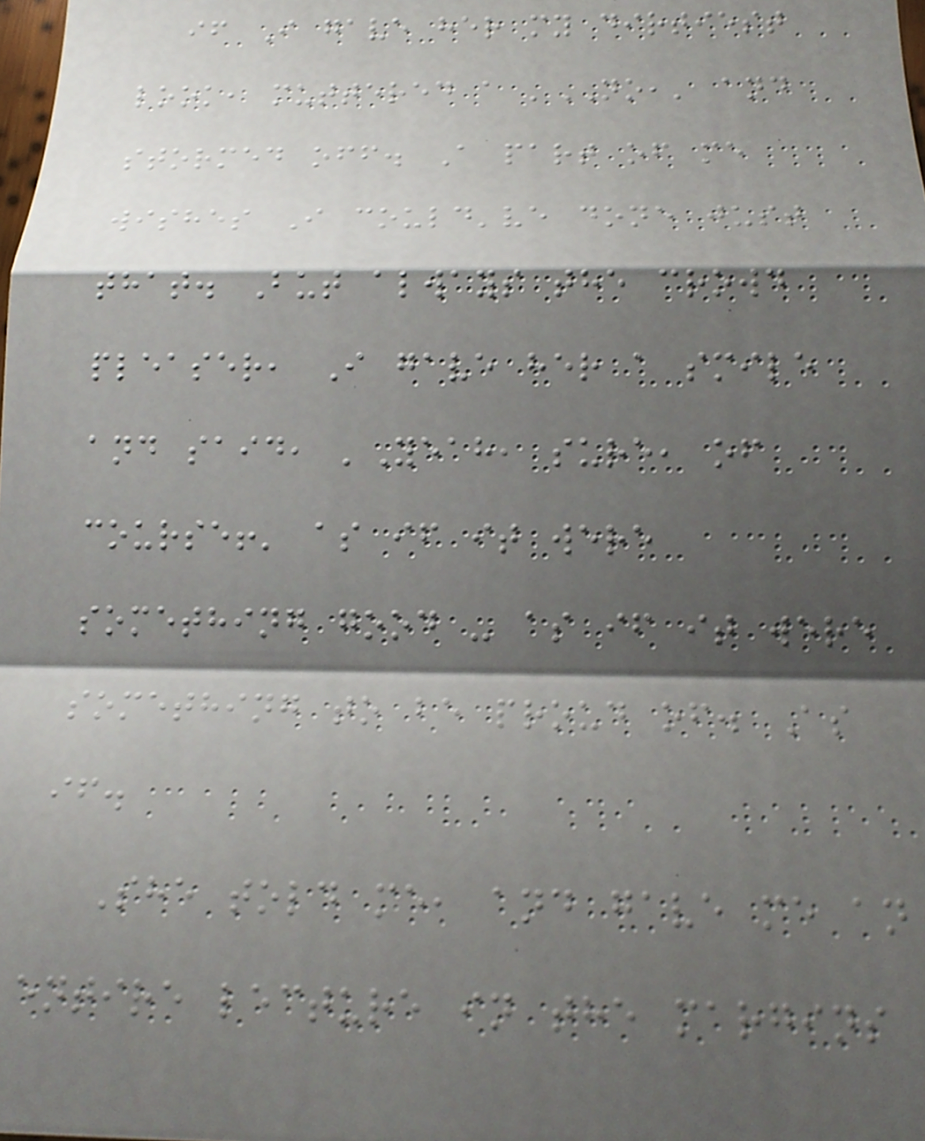if I gave her my dirtiest
look, muttered a 'NO,' and
stormed off. A part of me
wishes I could've done just
that. But always the crowd
pleaser, I gave her a smile
and said, 'Yeah, sure, of
course!' as if it were
something good - as if it were
something to be proud of. As
if.
She told me, and gave me an
entire lecture in the margins
